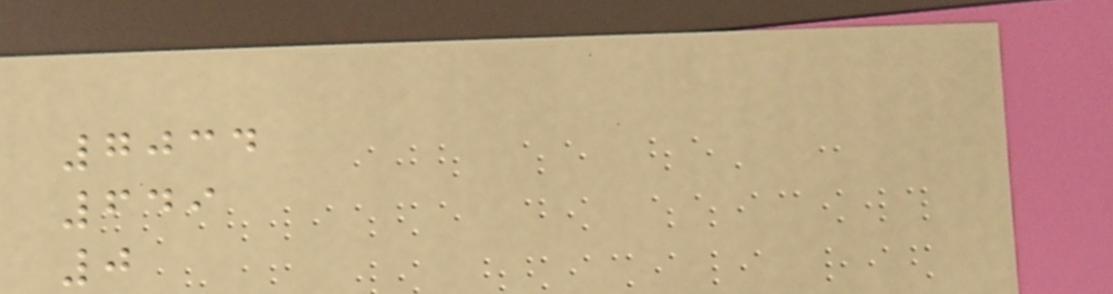7034
649
0
